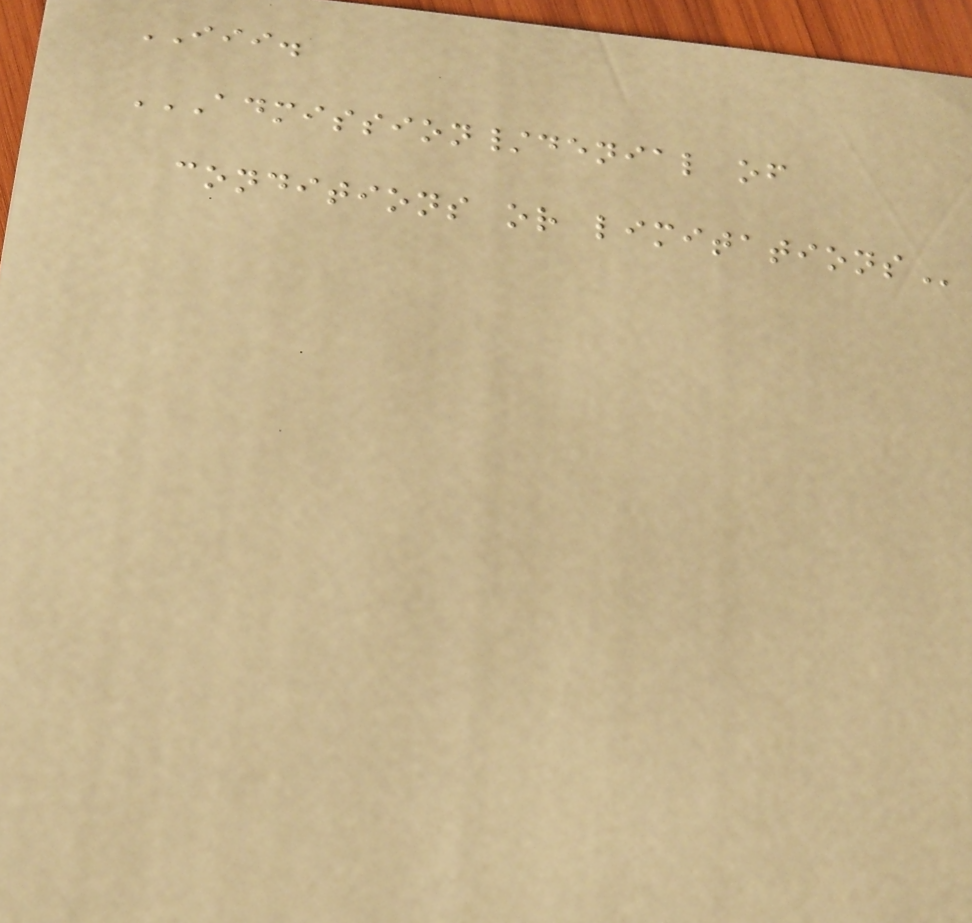III.
ADMISSION/DENIAL OF
CONDITIONS OR LIMITATIONS
